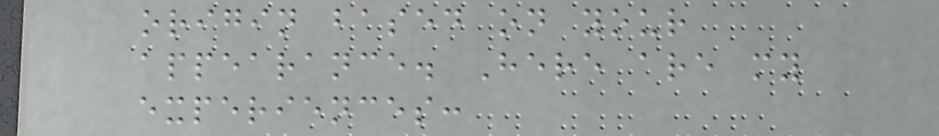origin based on your
appearance. Here are my
experiences:
